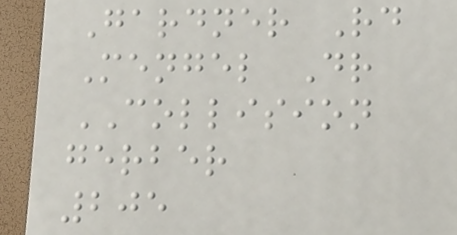Gardner Rd
Mengel Dr
COLLISION
gerber
205
